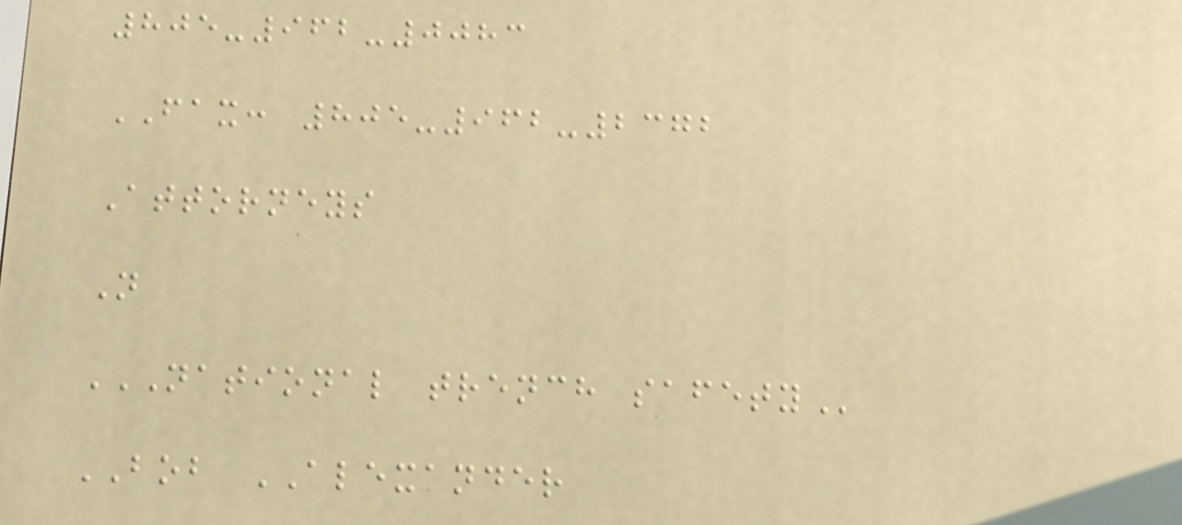805-962-0083
FAX: 805-962-2372
Attorneys
N
NATIONAL TRENCH SAFETY
BOB ALEXANDER
